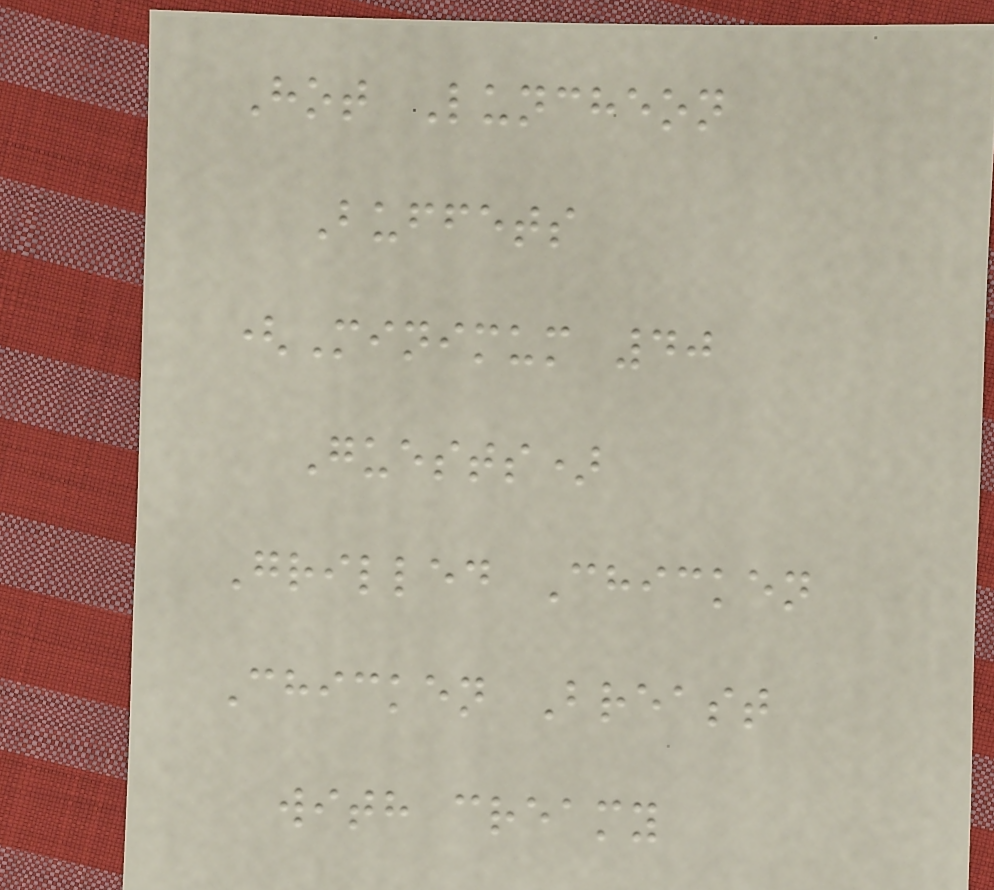Hot Luncheon
Buffets
(Minimum 40
Guests)
Grilled Chicken
Chicken Breast
with creamy
